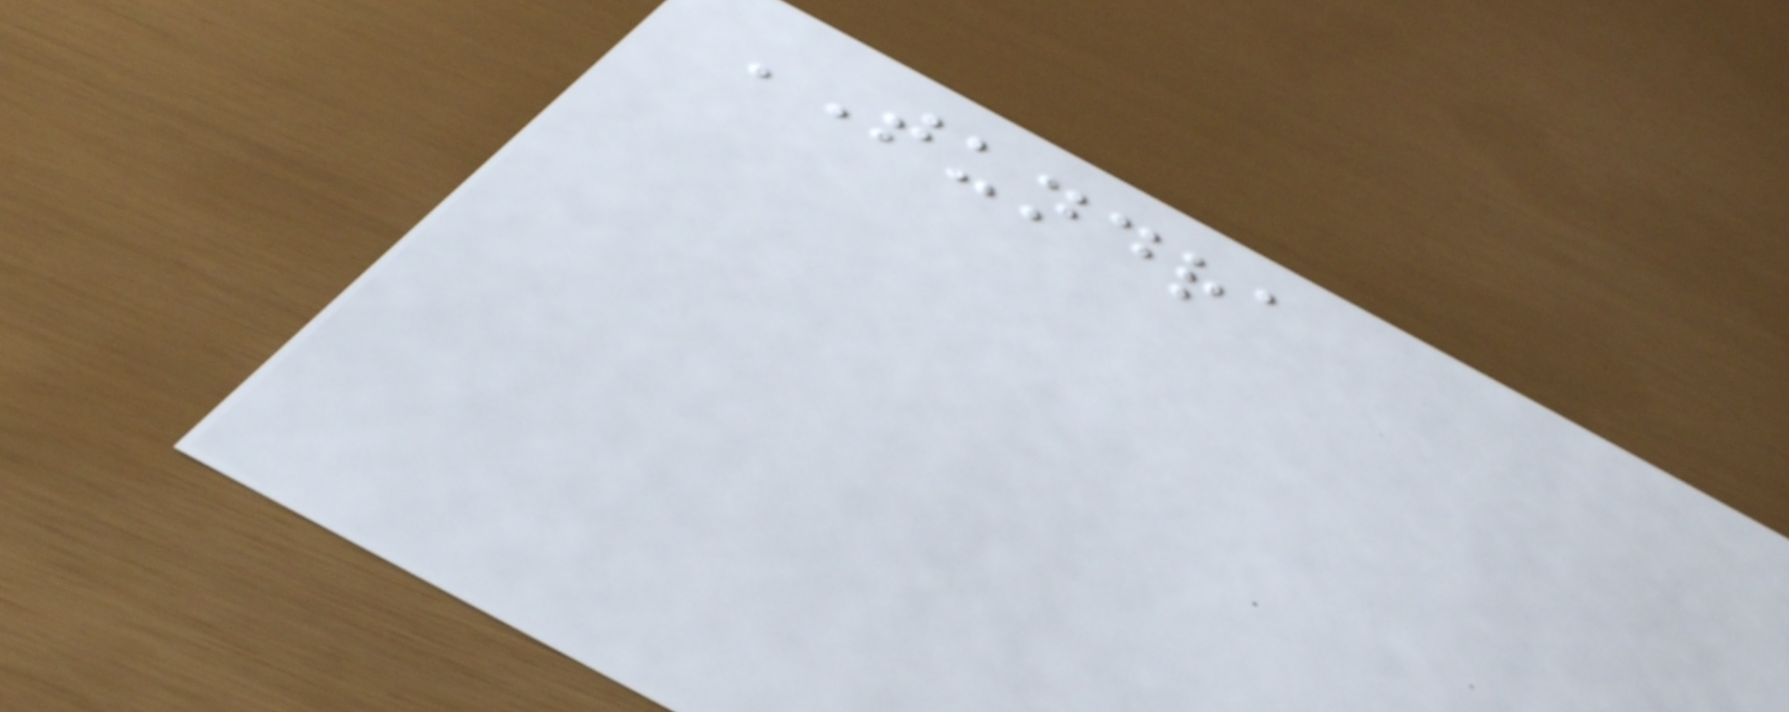TUNDRA
